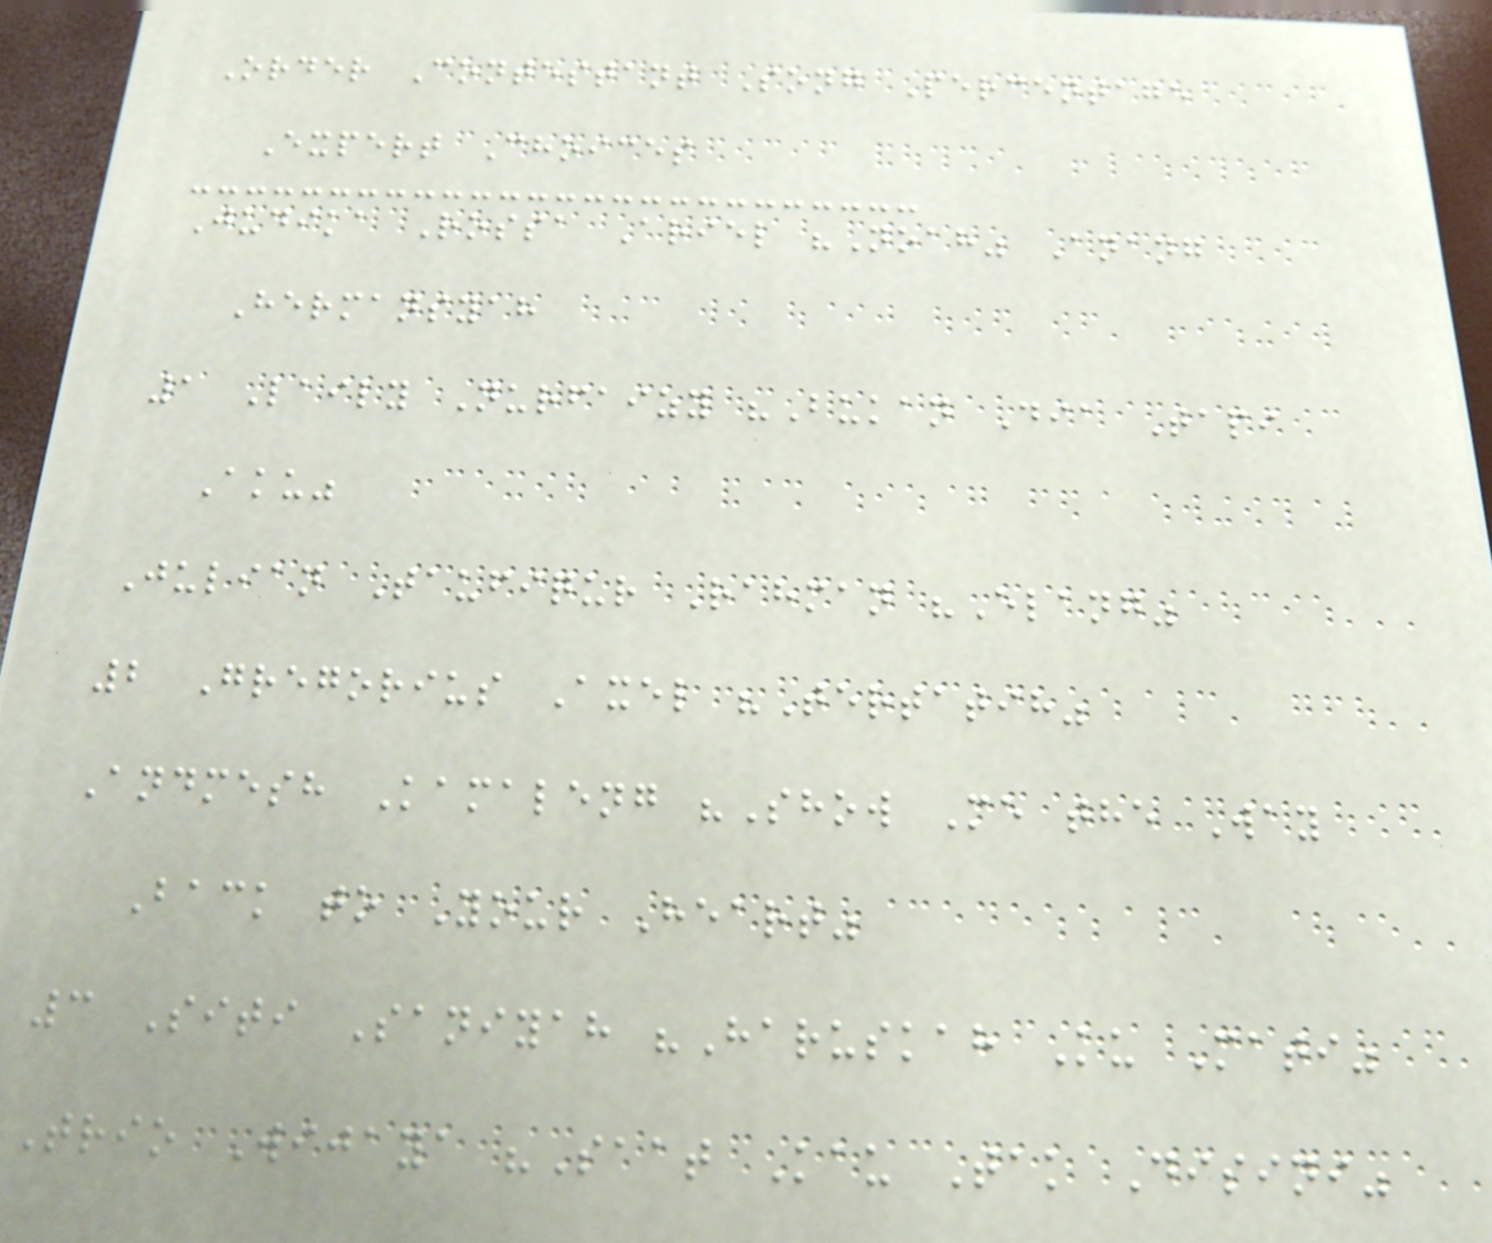Order Contestant Song Percentage
Expert Choices
Judika Rossa Ariel "Noah" Anang
Hermansyah
1 Laily Nurfaizy "Bukan Dia Tapi
Aku"
Julian Taufiqur Rahman "Elang"
2 Gregorius Axel "Tertatih"
Andmesh Kamaleng "Show Me the Way
Back to Your Heart"
3 Siti Saniyah "Haruskah Ku Mati"
Trio Wijaya "Saat Kau Tak Disini"
